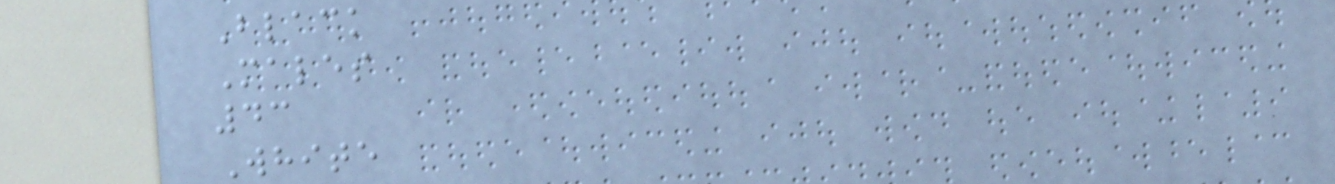Black
Males
43
White
